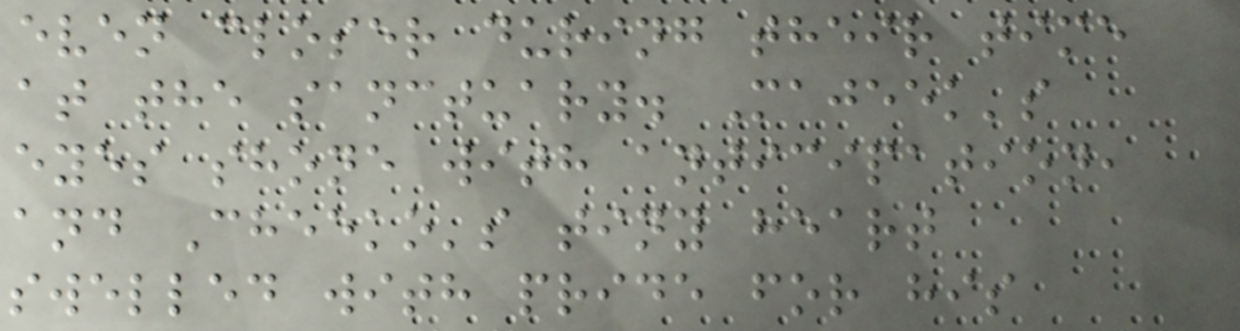even closer during their time
at the sanctuary. Majeek's
eyes shone with anticipation,
and Cheeko's tiny heart
swelled with pride for his
